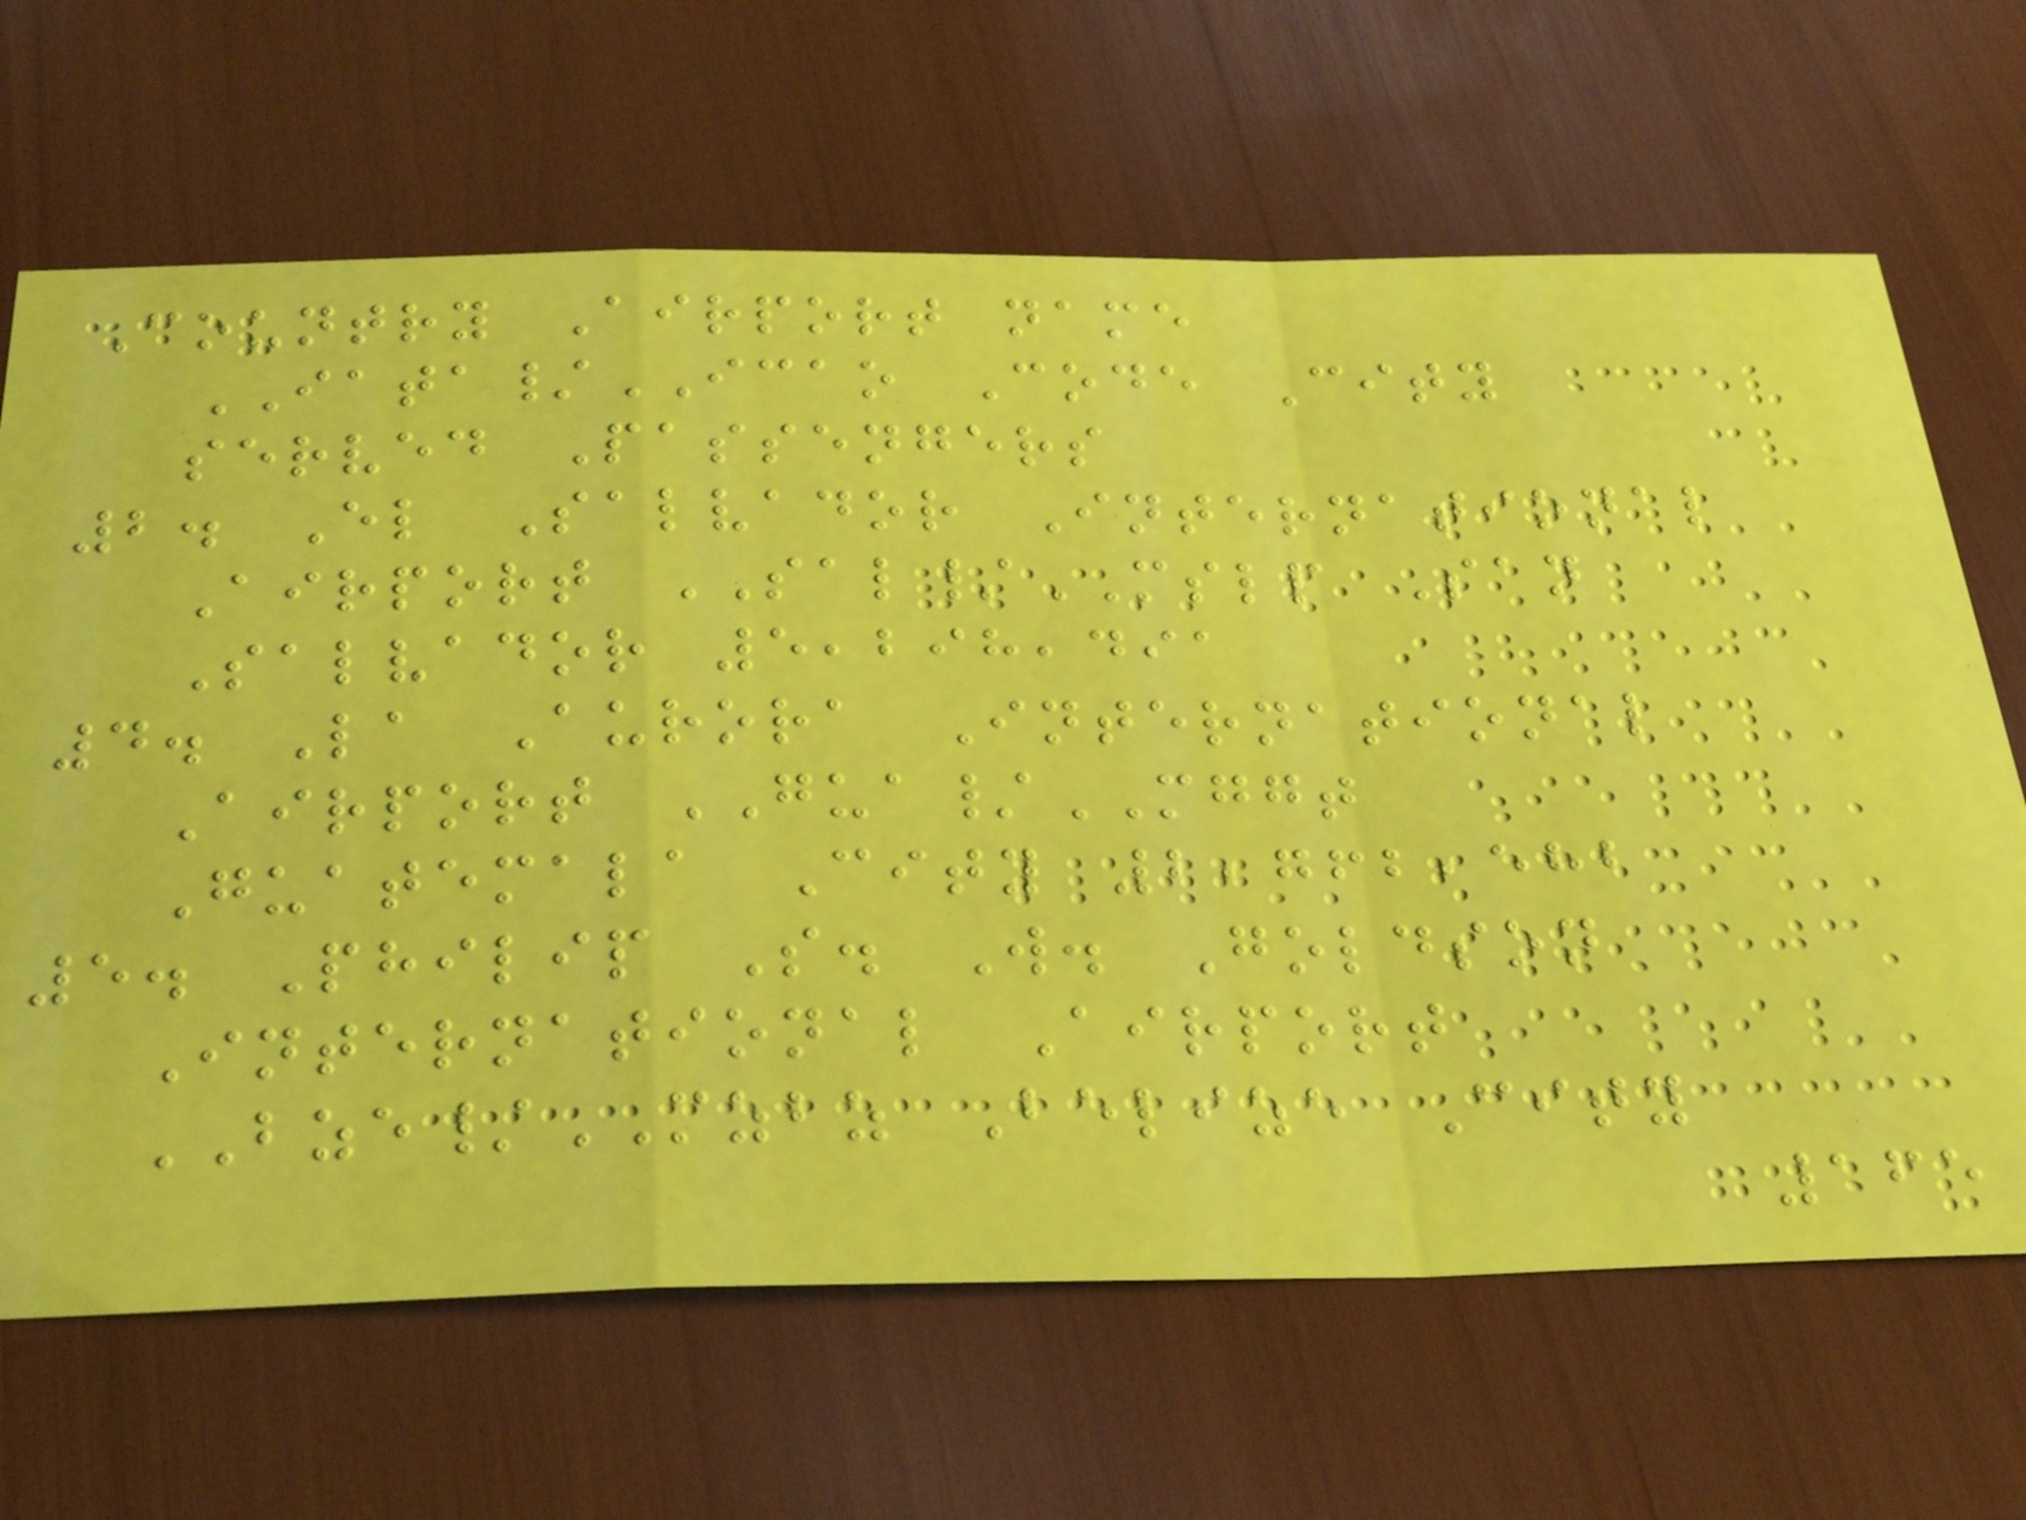Country Airport name
IATA/ICAO Code City
served Passengers
2. El Salvador International
Airport SAL/MSLP San
Salvador 5,298,491
4. La Aurora International
Airport GUA/MGGT
Guatemala City 2,762,582
5. Philip S. W. Goldson
International Airport
BZE/MZBZ Belize City
165
